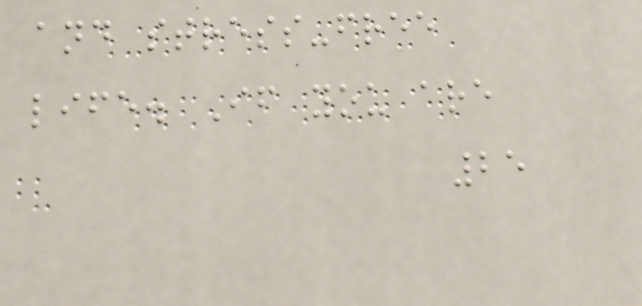and stress-free
life. If you are
25
